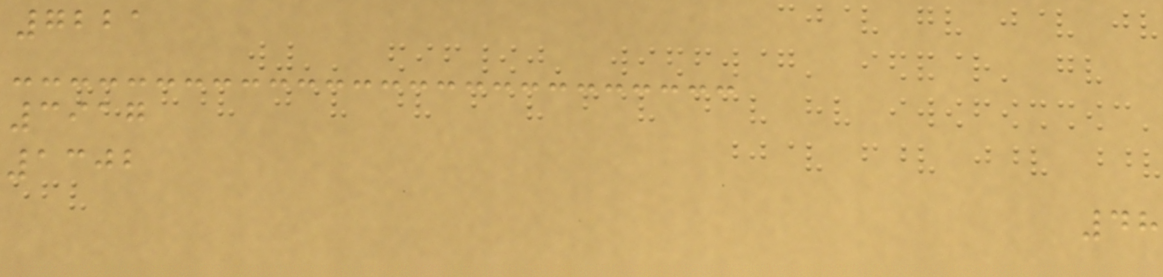7221
3917
1302
48
